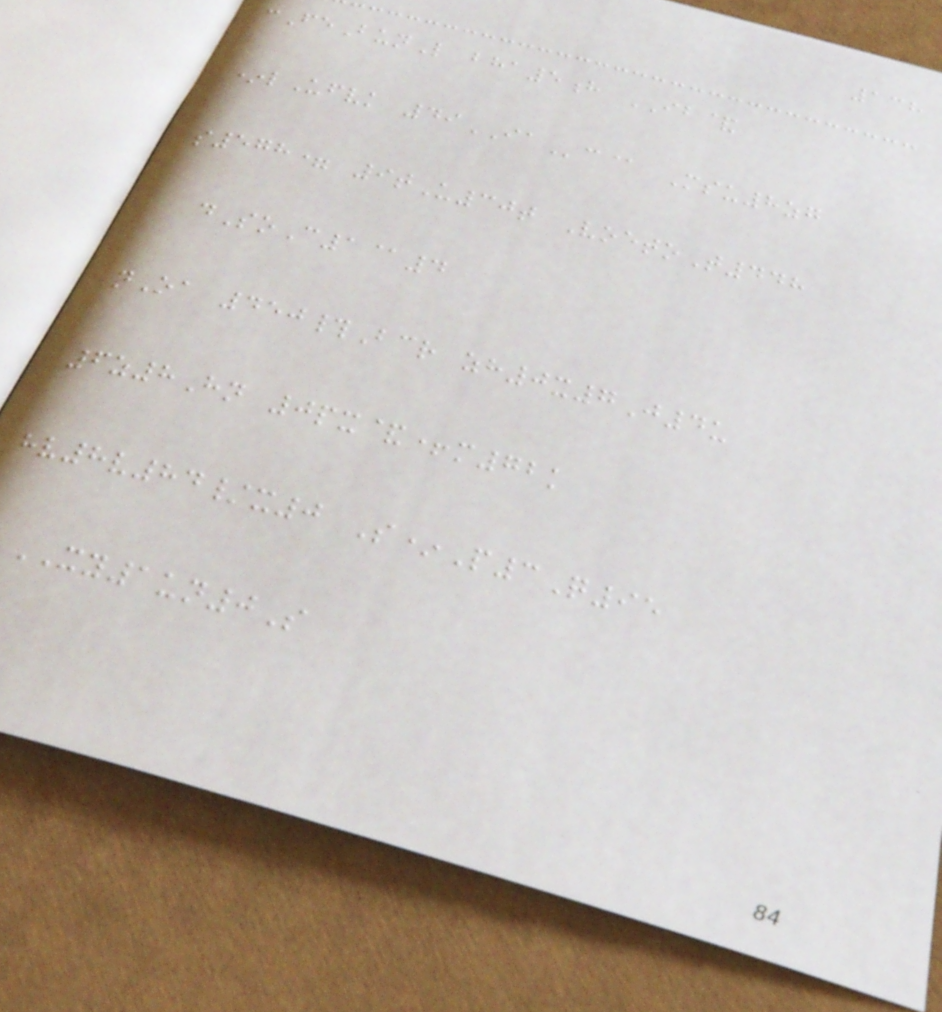138
cFeBunL bha5h IB&
*lUfvk 49IAc@ Msu8zg
s578= 9tU30t VoetoT448
dSoC1@4
nOa 450#Bcr zh0x7J4u
6z8Hn 0px&+m72k
hv8v84/x0 S*P3Q95
XY1un0S
